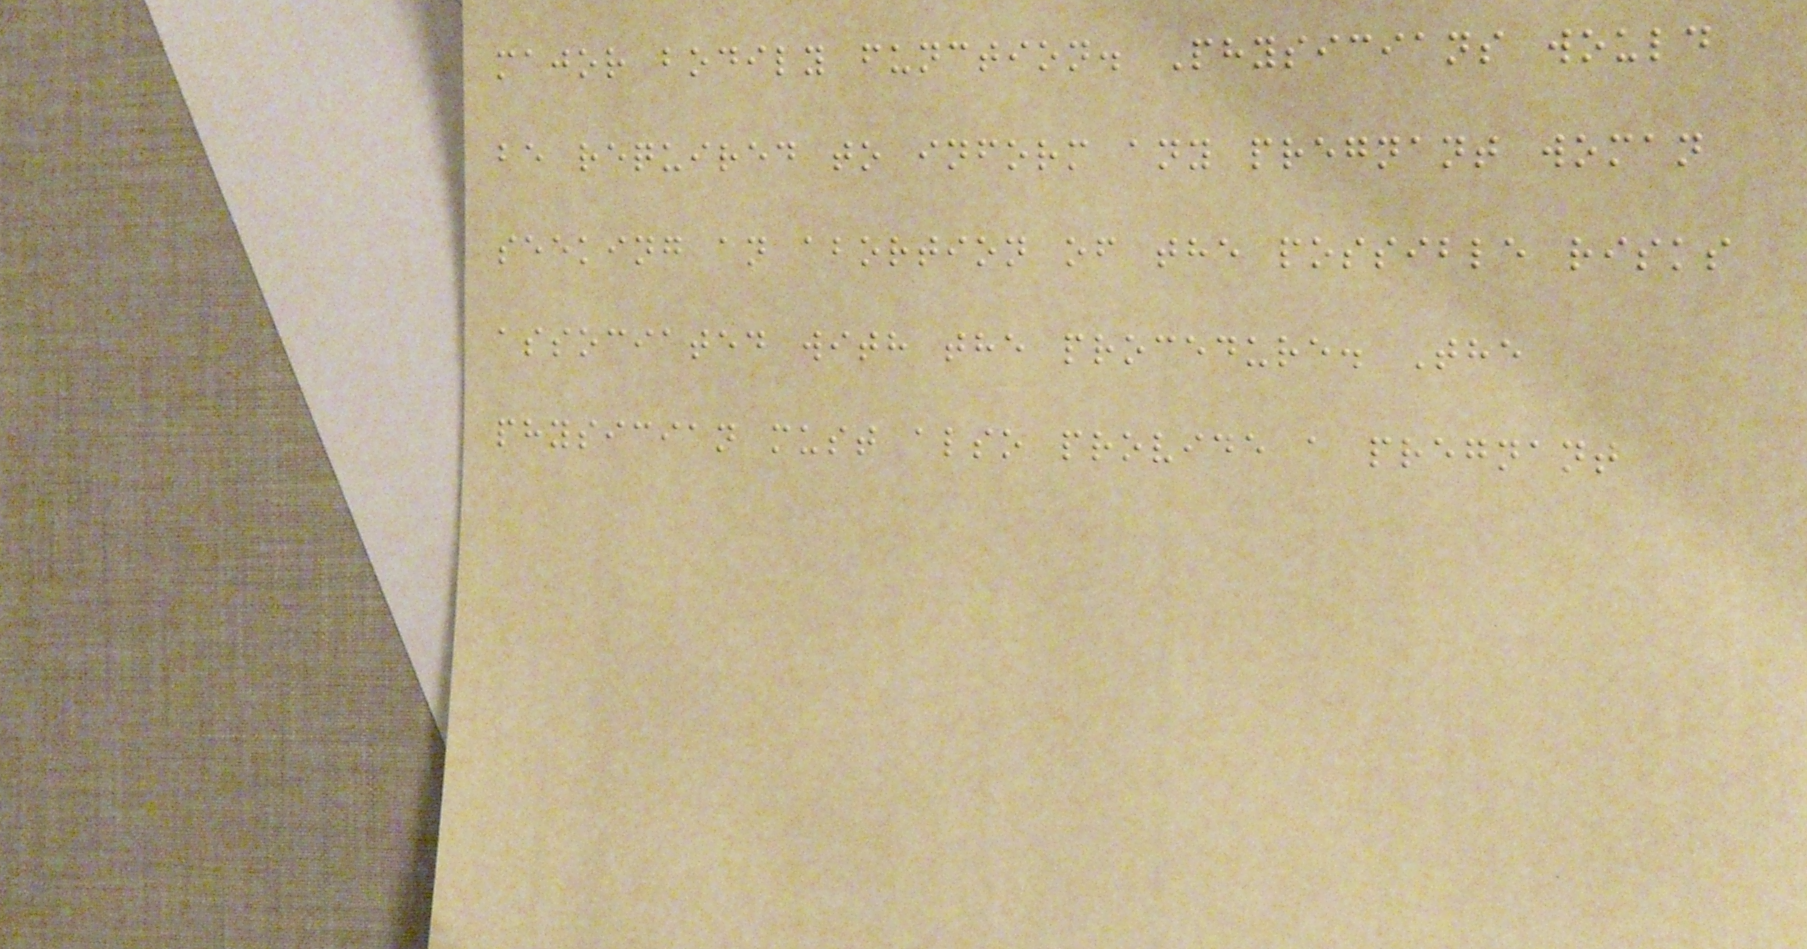major bodily function. Physicians would
be required to inform any pregnant woman
seeking an abortion of the possible risks
associated with the procedure. The
physician must also provide a pregnant
